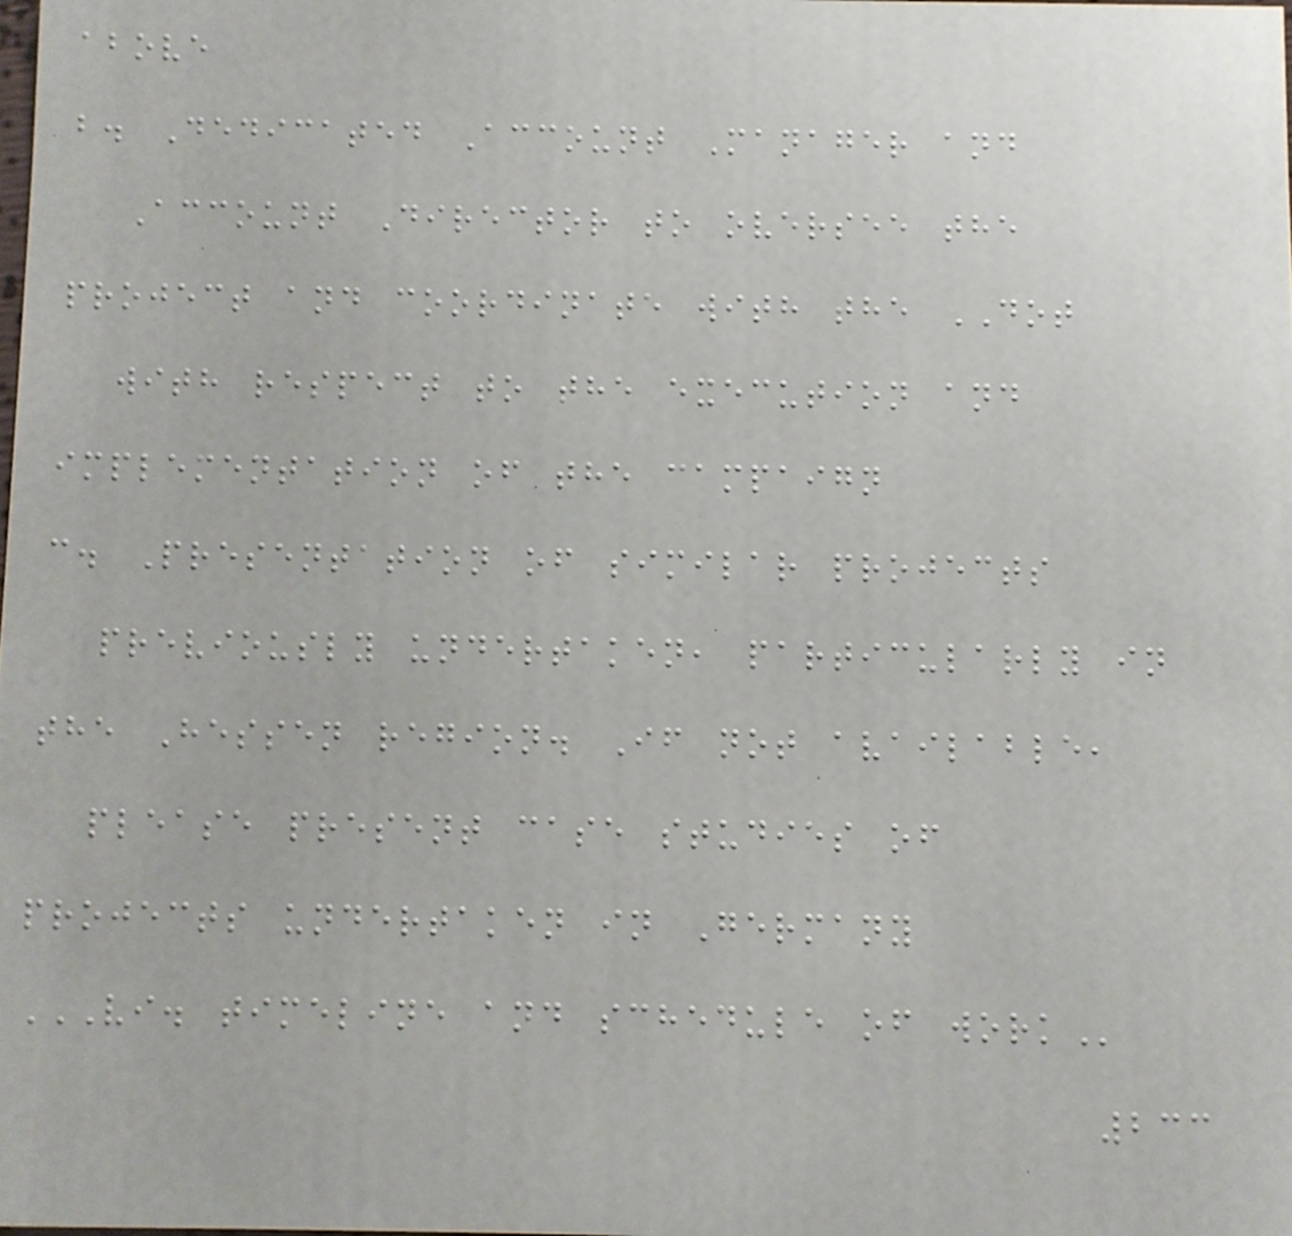above
b. Dedicated Account Manager and
Account Director to oversee the
project and coordinate with the DOT
with respect to the execution and
implementation of the campaign
c. Presentation of similar projects
previously undertaken, particularly in
the Hessen region. If not available,
please present case studies of
projects undertaken in Germany
VI. TIMELINE AND SCHEDULE OF WORK
233
